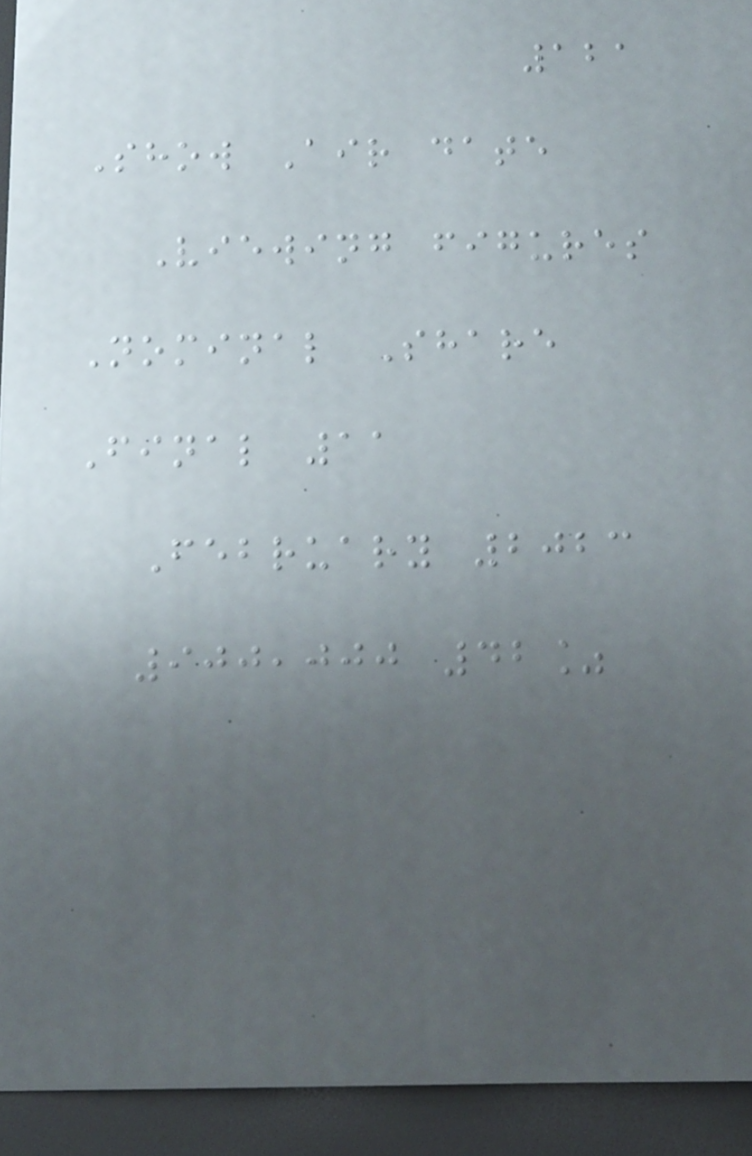121
Show Air date
Viewing figures
Nominal Share
Final 11
February 2023
900,000 42%
